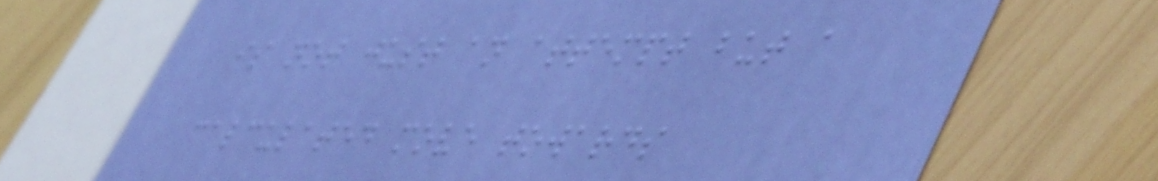is not just an attempt but a
calculated move towards
